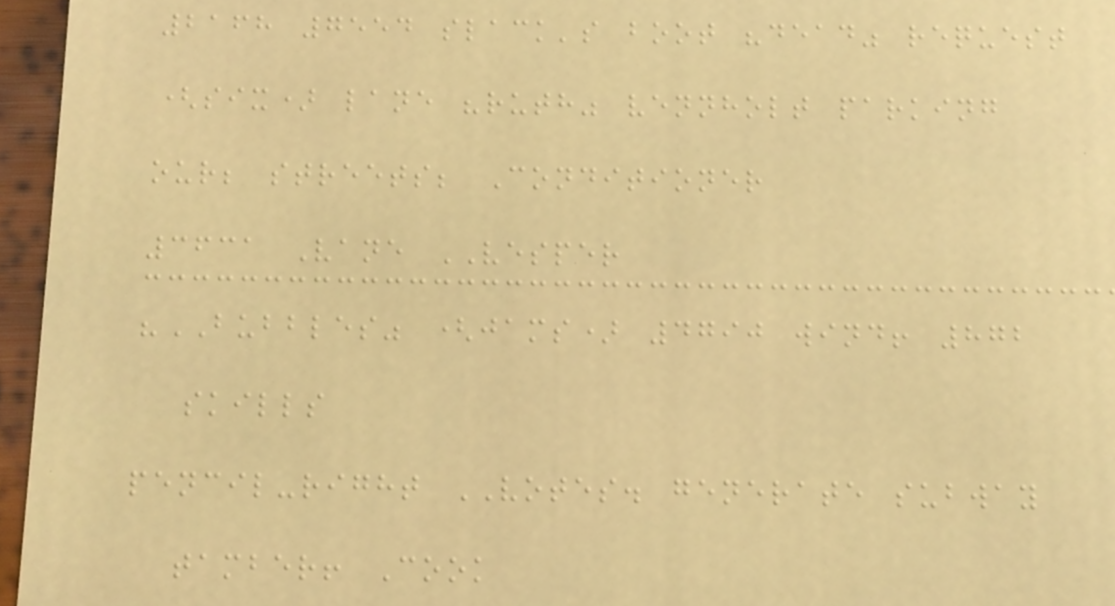2168 7554 slack's boot "dead" request
(six) lane "ruth" vennholt parking
our; streets; Conditioner
3631 Vane VESPER
"BUBBLES" (jams) 4790 wind! 872
skills
pencil-right VOTES. generate subway
tamber! Cook
